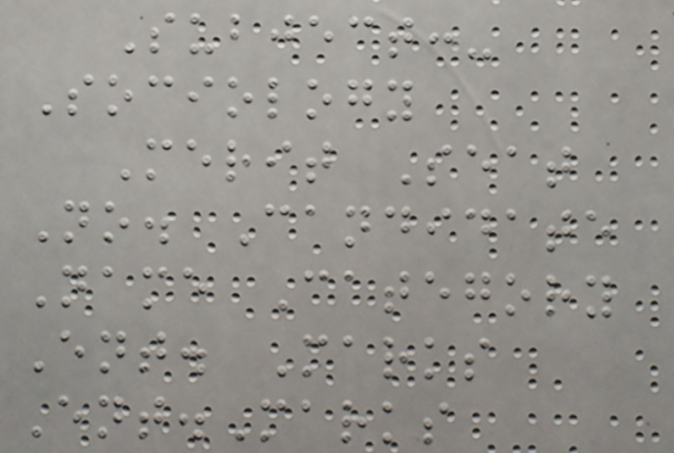Subject:-
Sociology
Merit Seat
No. Candidate
Name Category
Ent. Marks
Ent.Marks
